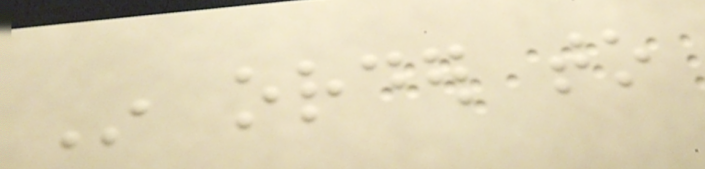In order to
